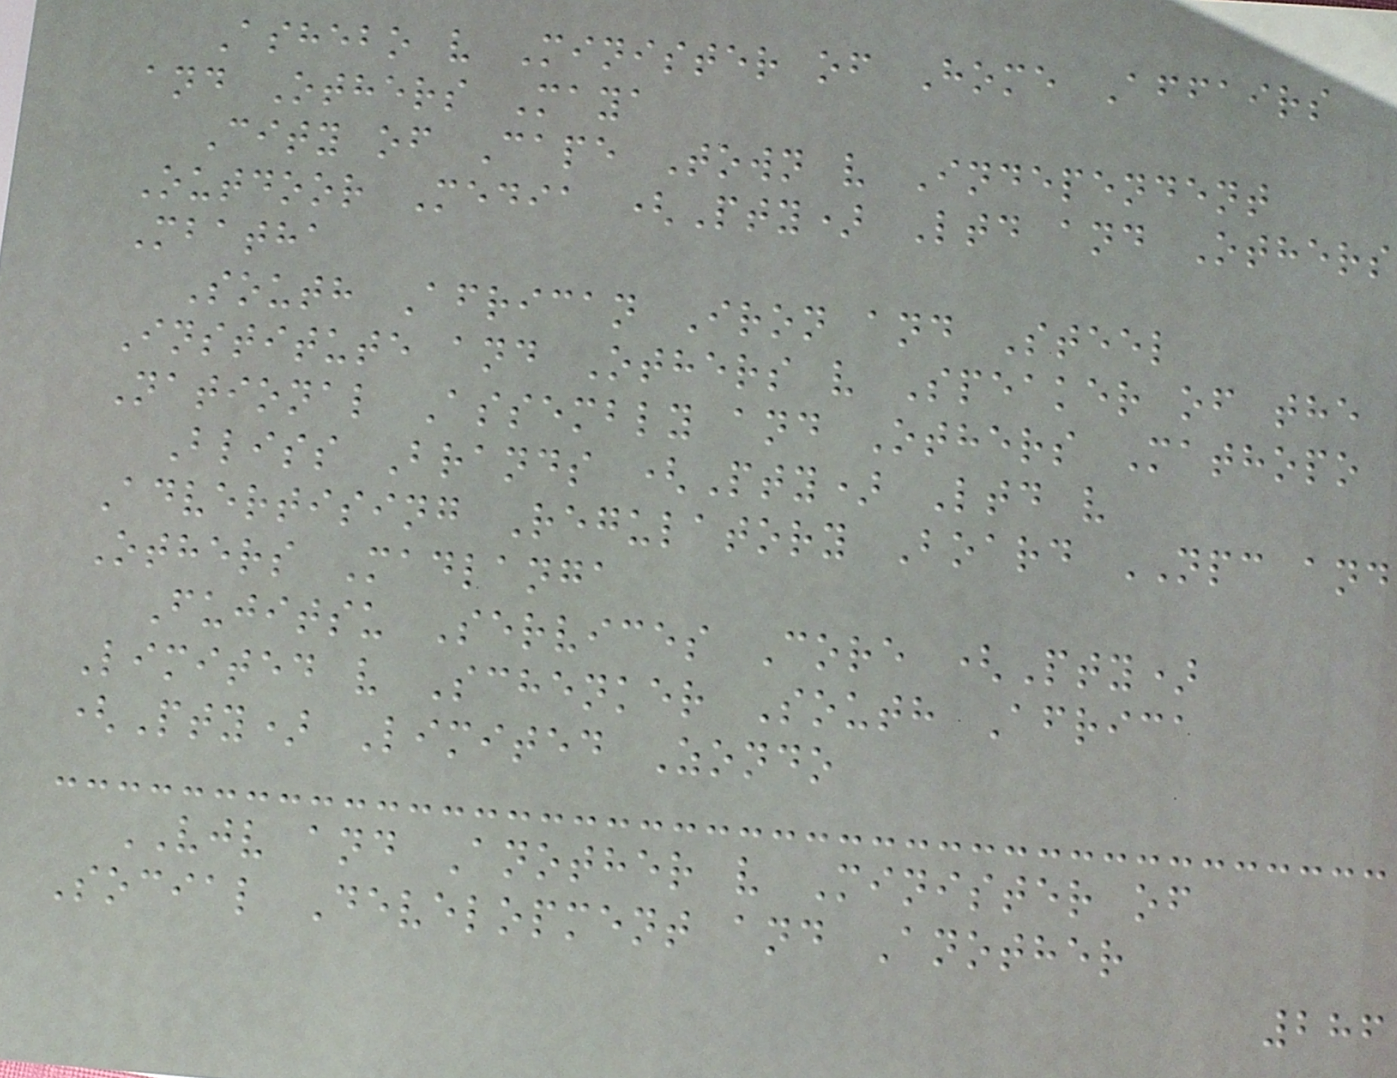Ashebo v Minister of Home Affairs
and Others Maya
City of Cape Town v Independent
Outdoor Media (Pty) Ltd and Others
Mbatha
South African Iron and Steel
Institute and Others v Speaker of the
National Assembly and Others Mathopo
Bliss Brands (Pty) Ltd v
Advertising Regulatory Board NPC and
Others Madlanga
Fujitsu Services Core (Pty)
Limited v Schenker South Africa
(Pty) Limited Zondo
VJV and Another v Minister of
Social Development and Another
286
